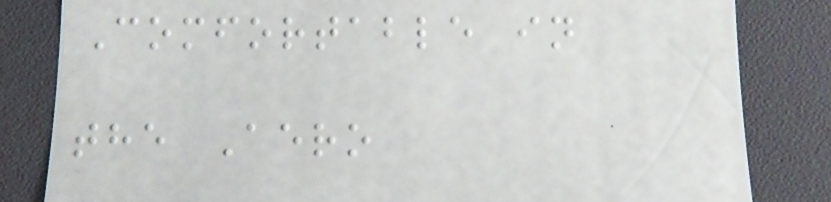Comfortable in
the Aero
